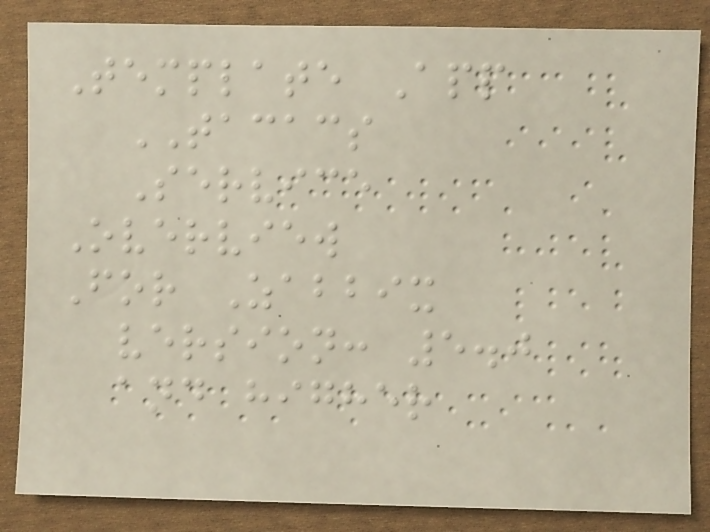Template App
TACACS
Service
Overview
For Zabbix
version: 5.0
and higher
